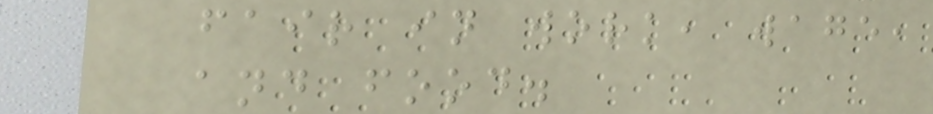fair in work, wage,
and food.
